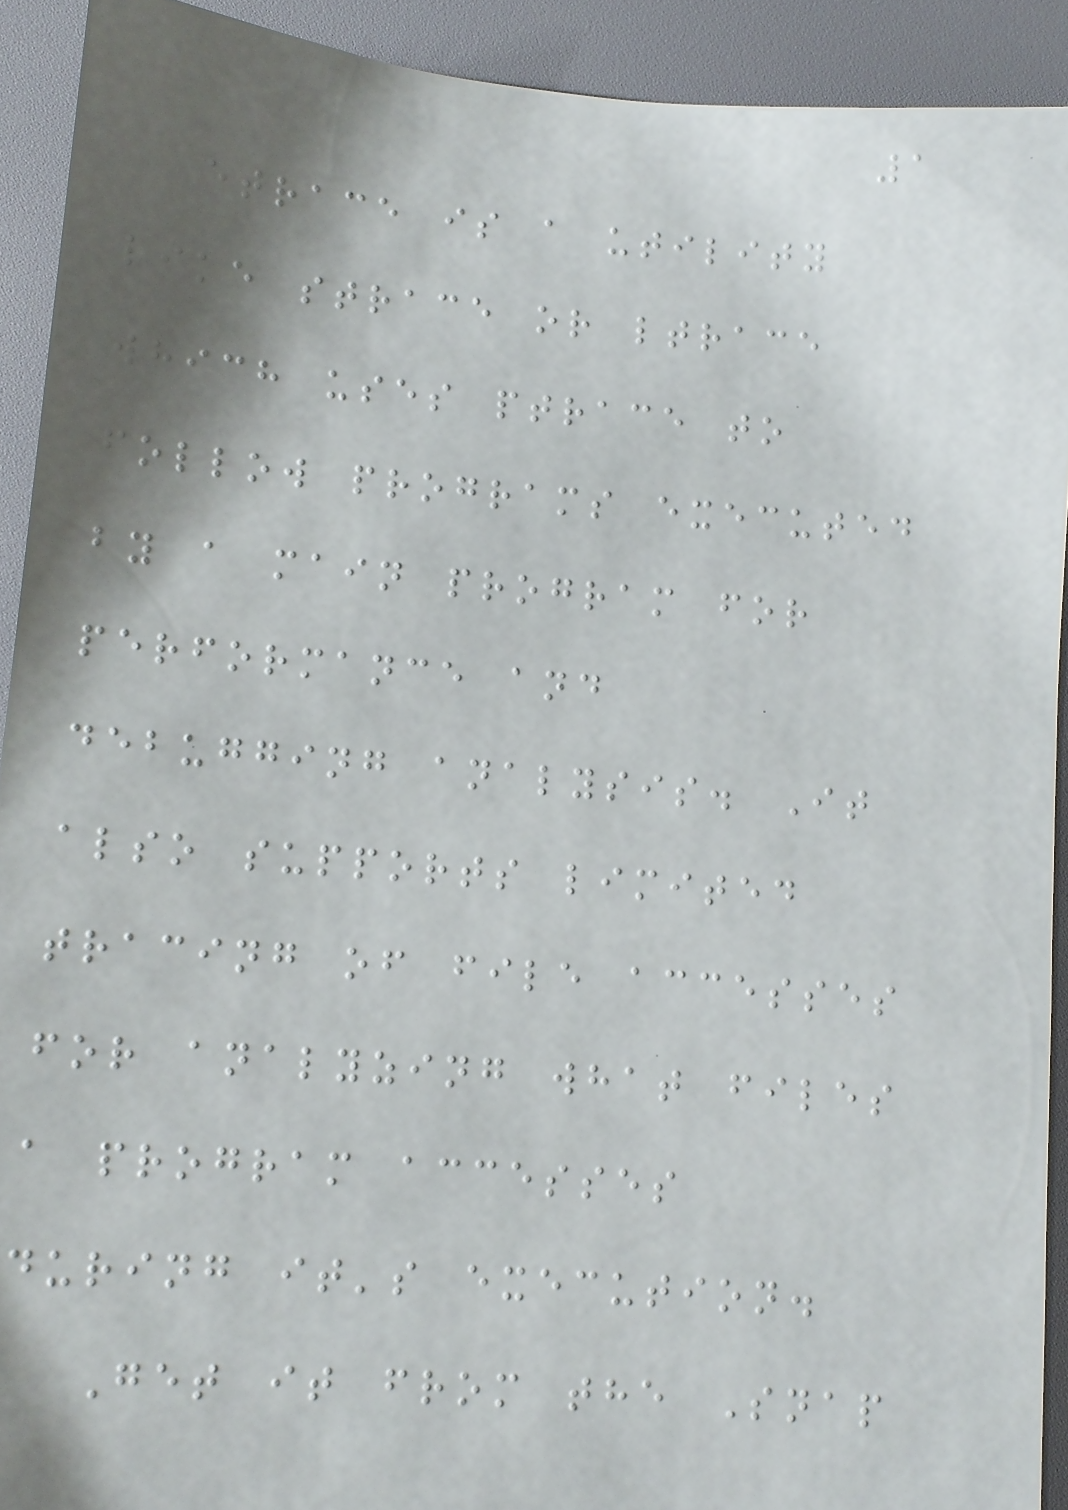1
etrace is a utility
like strace or ltrace
which uses ptrace to
follow programs executed
by a main program for
performance and
debugging analysis. It
also supports limited
tracing of file accesses
for analyzing what files
a program accesses
during it's execution.
Get it from the Snap
